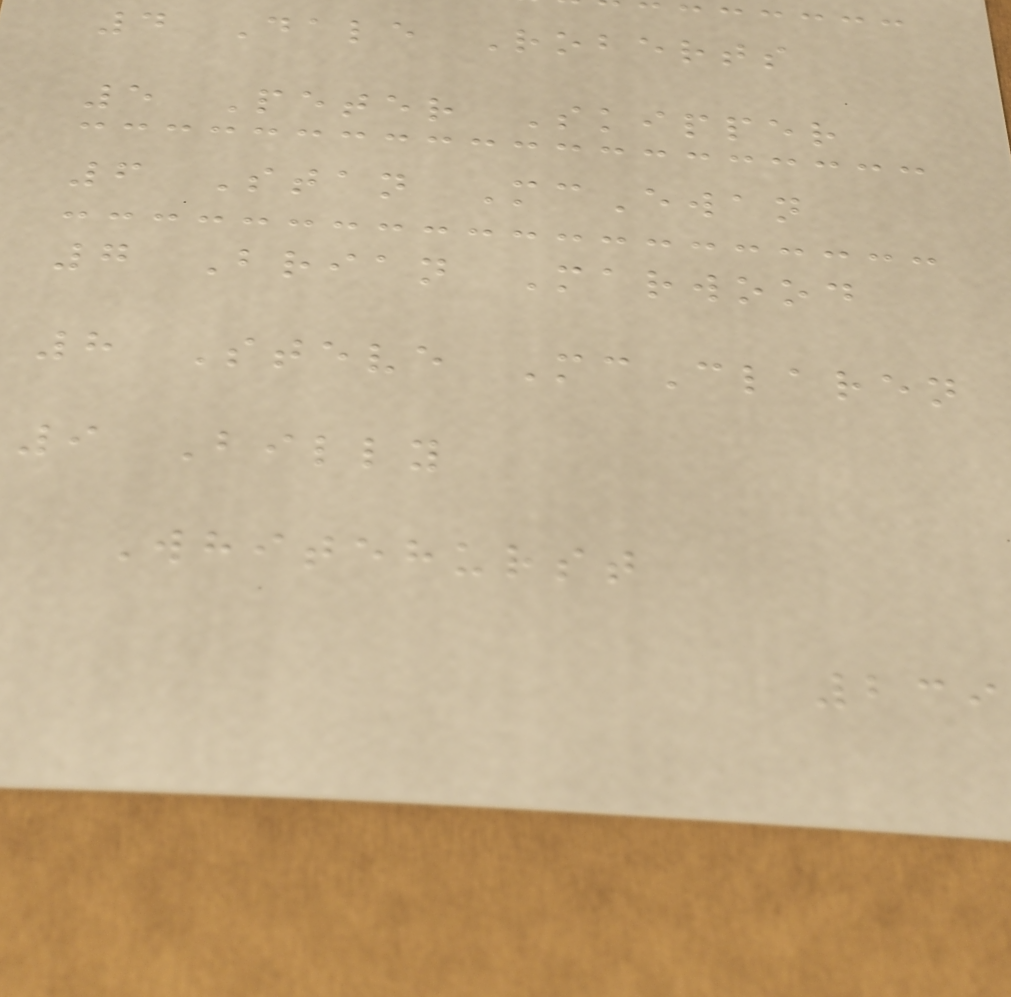4 Dale Roberts
5 Peter Skipper
6 Stan McEwan
7 Brian Marwood
8 Steve McClaren
9 Billy
Whitehurst
239
